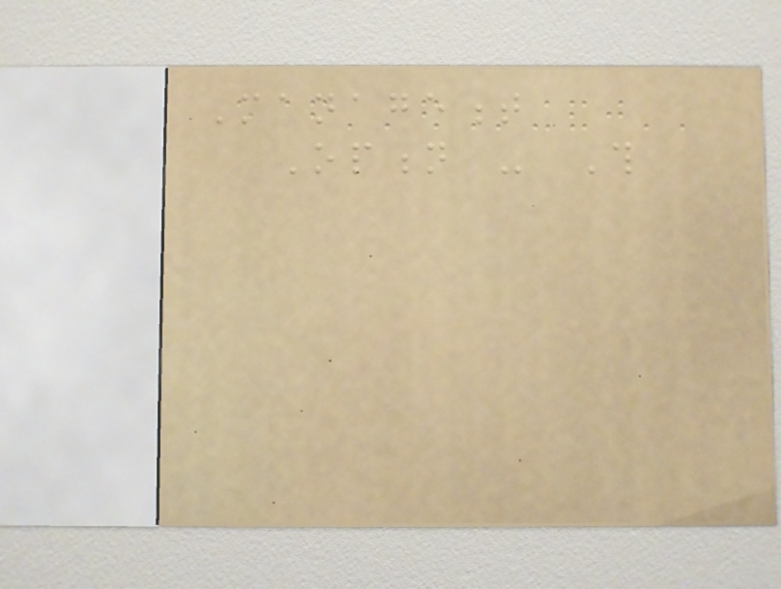Management
Option - This
